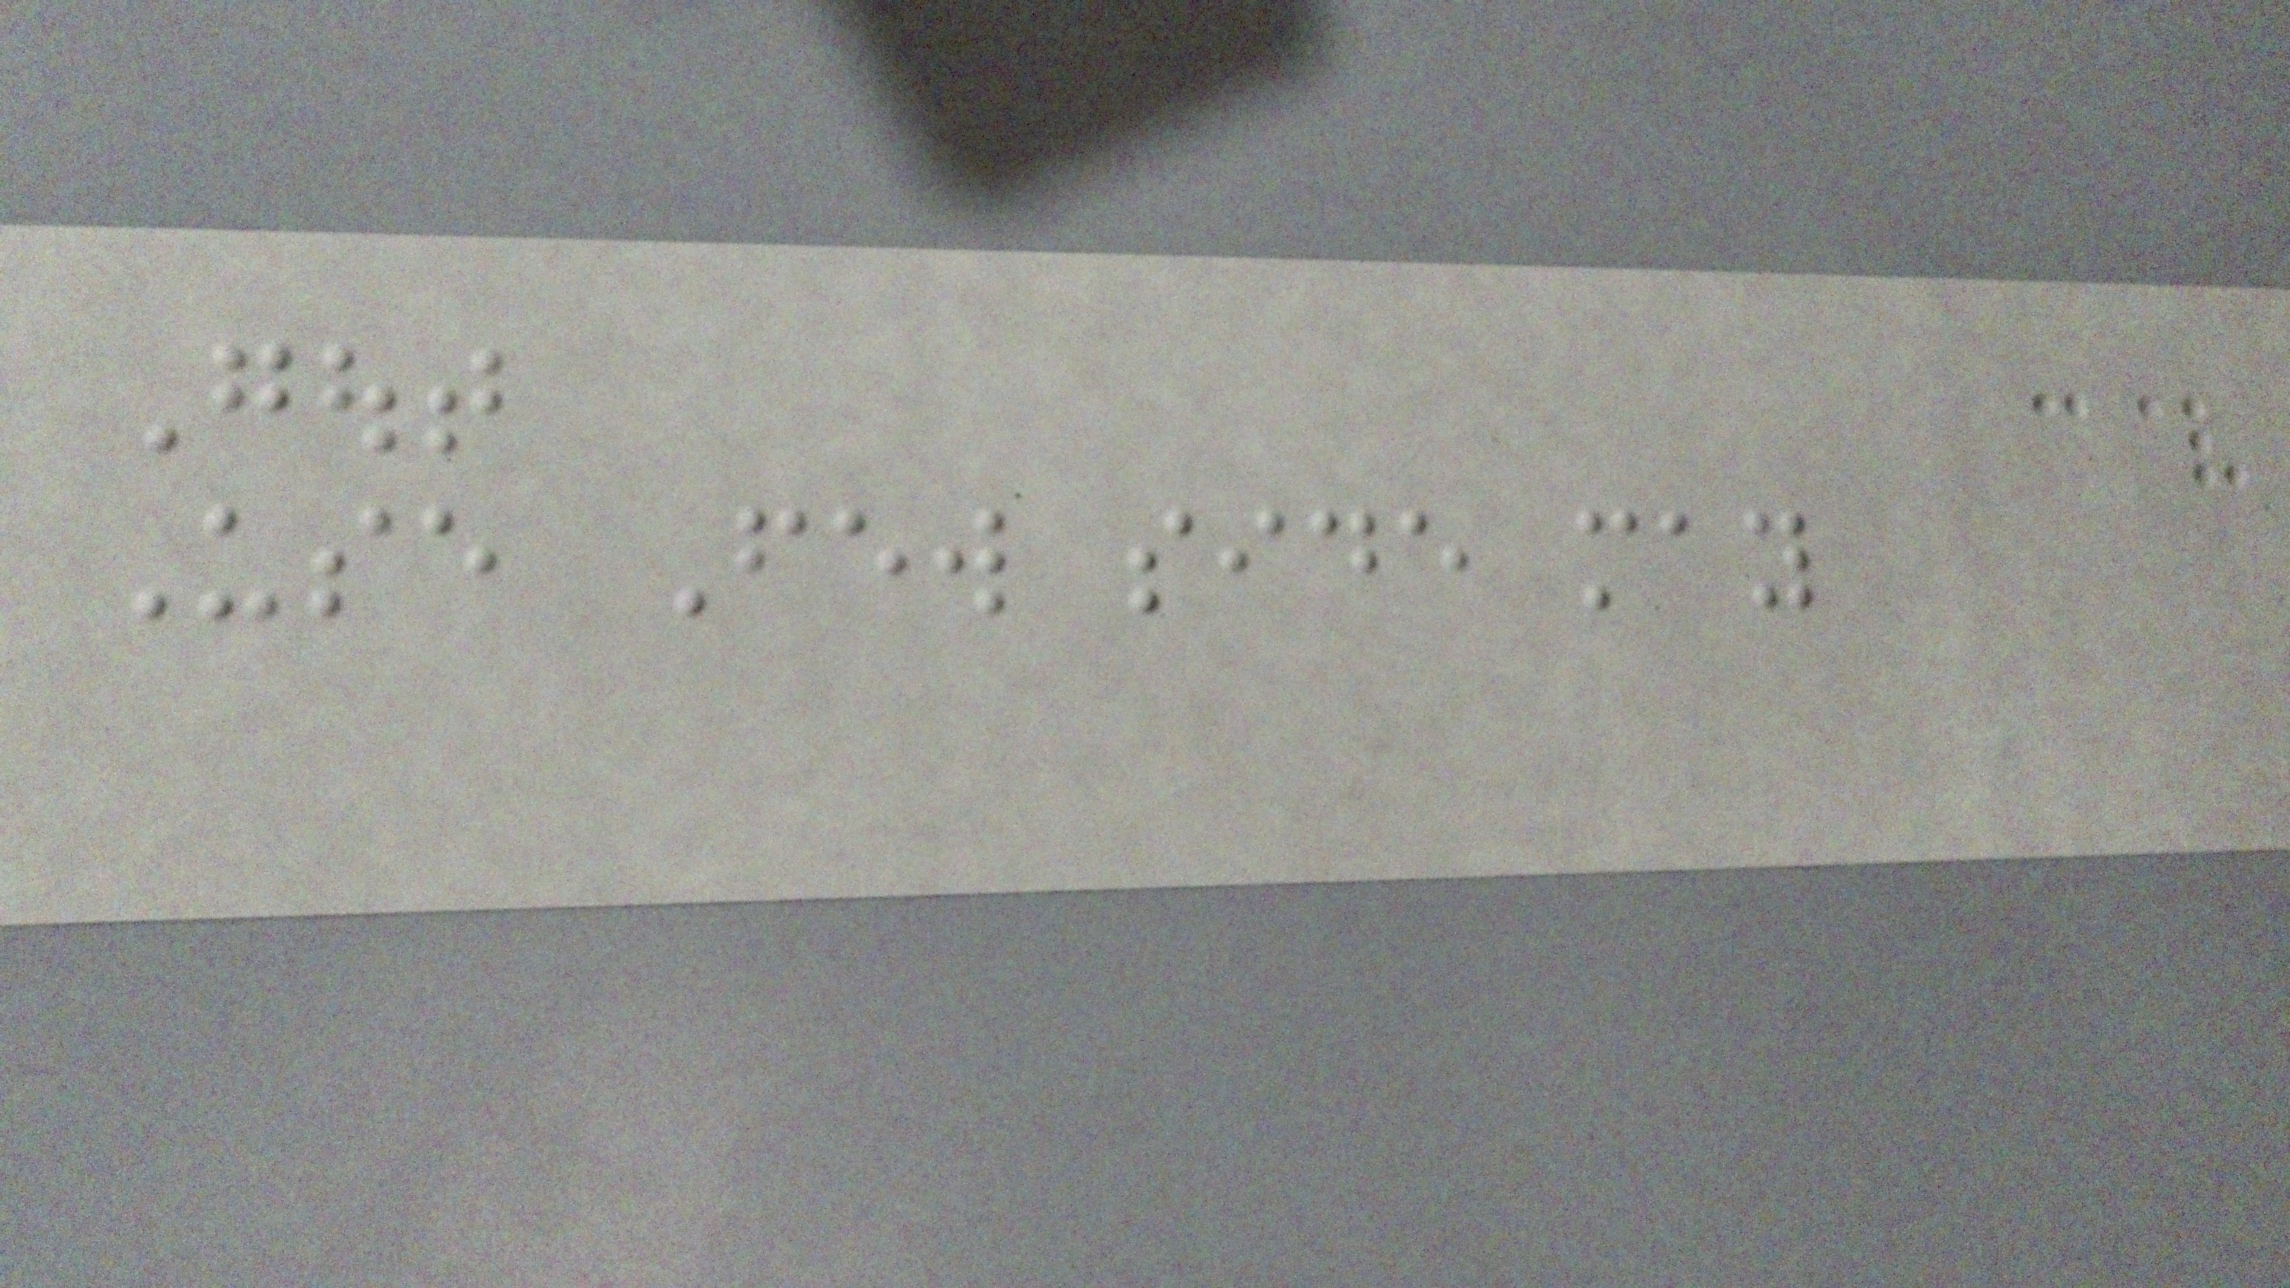Gout
Use Few side may
